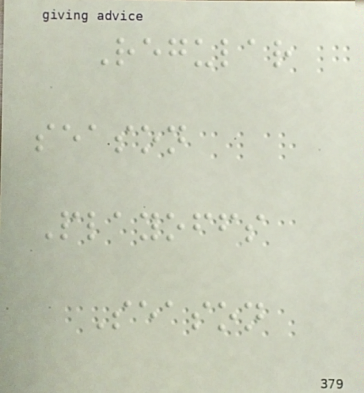Regular
season
Playoffs
Season
